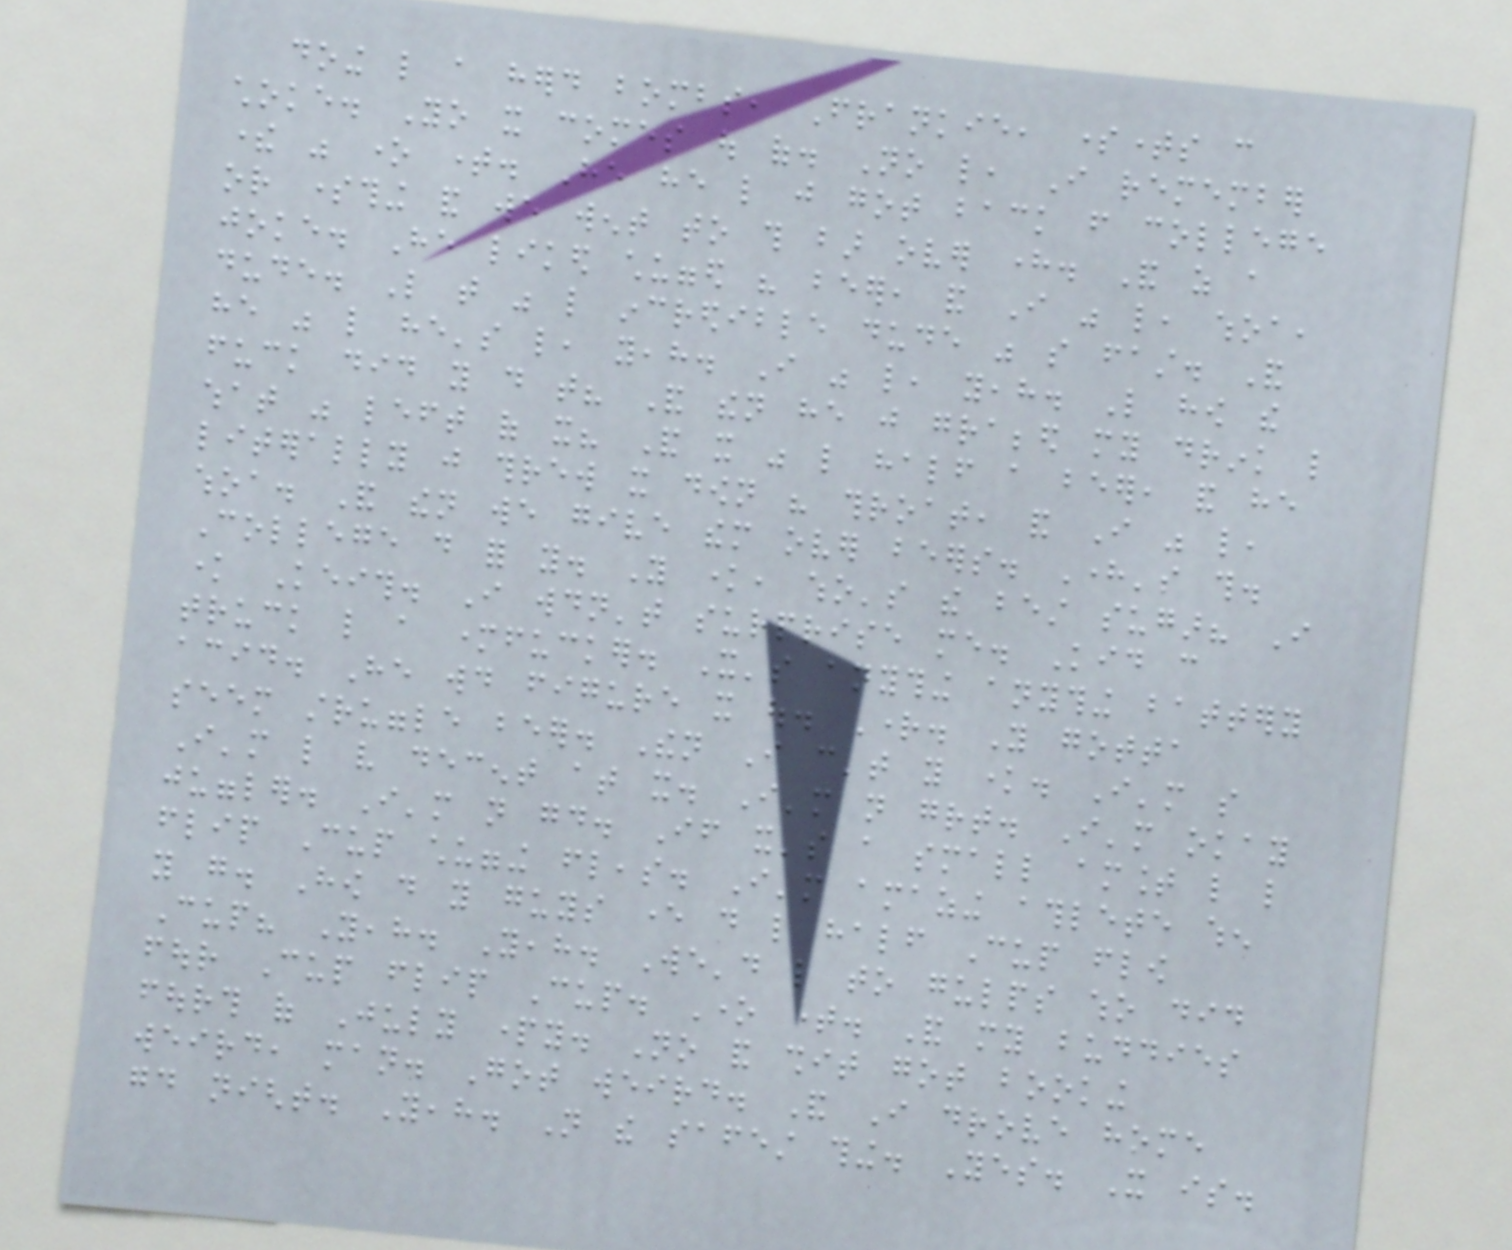doing like a herd bombs, Frankie, sometimes can
choke. Yo it comes out of. No like, I remember
there was one time. He he like just got back from college
or something and we went to this bar over here. And as a
joke. He liked chugged his beer, and I was like, whoa,
dude. Like that was like incredible dude was so fast. And
he was like he's like, yeah. I was like, yeah. Like how the
fuck did you do that? And then he just grabbed my drink like
what was left of it? And it was like half a beer, and he
literally just threw it down his throat, and I was like,
whoa. And then we give them over beers. Here's this.
College do for you. You know, who's the best sugar? I
know Keith. I wouldn't surprise me. Kid can
truck like a motherfucker. It's anything anything battery
acid. He would figure it out. Right. You gotta
seem struggle beer. Then I can't you know. I'm so
I'm like very decent at it. I'm not great. I'm okay
juggler. I'm not good. If it's a small amount like like
flip Cup chugging fleas. I'm amazing athlete when
you go. How do you guys ever do like half Cup flow
Cup? Yeah. Yeah. We'd like to gulps who did
four Cup flip Cup. One time. And my buddies
fourth of July party. No and shit got booking
weird, man. Got weird. And I drove home
good night. Yeah. Not the safest thing. Yes. It is.
